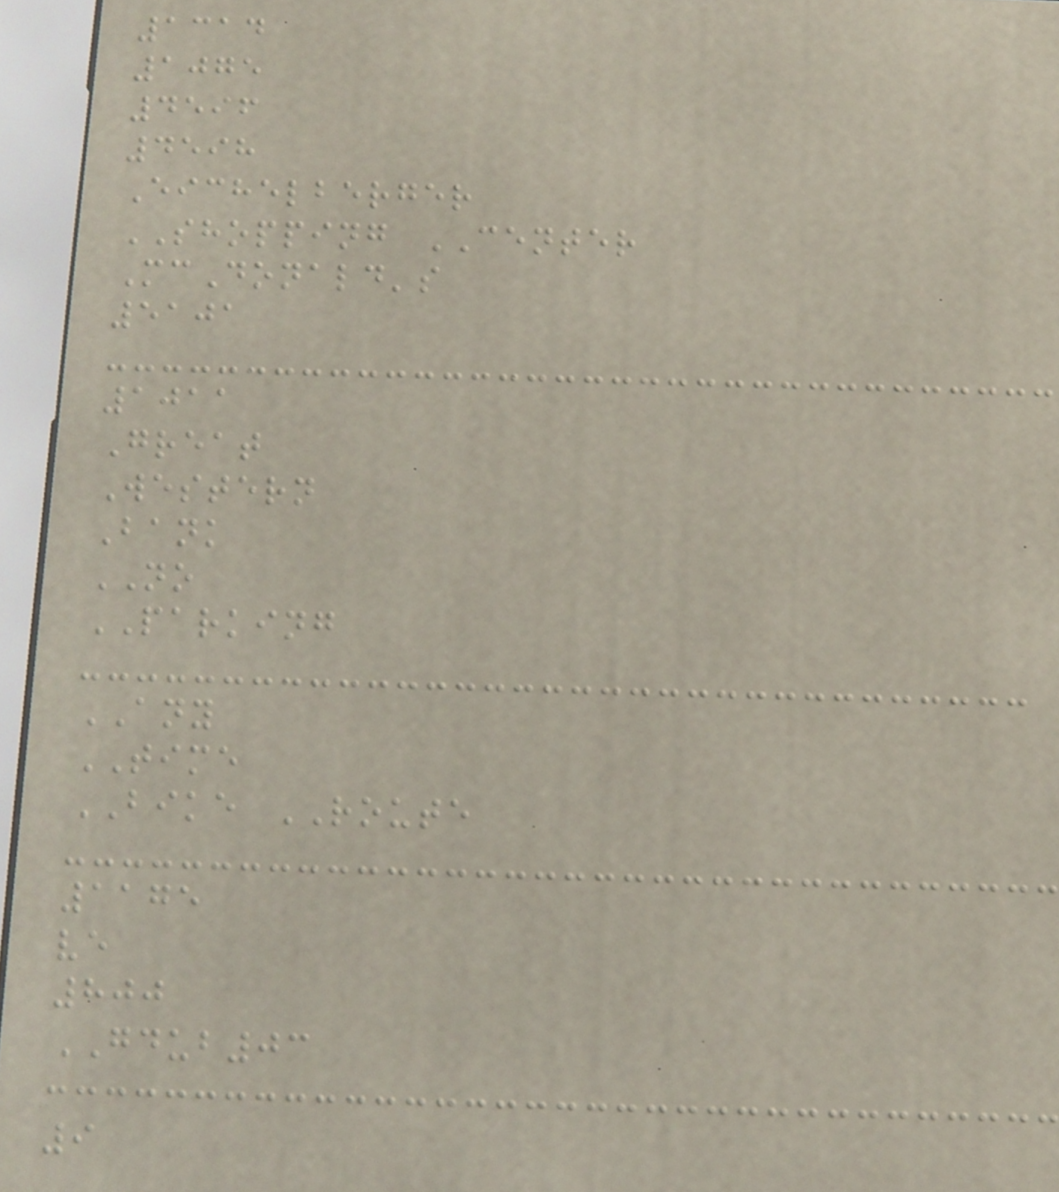1314
1075
4596
4598
Eichelberger
SHOPPING CENTER
McDonald's
5101
1011
Great
Western
Bank
NO
PARKING
ANY
TIME
BIKE ROUTE
1175
ve
800
GDUB03
9
